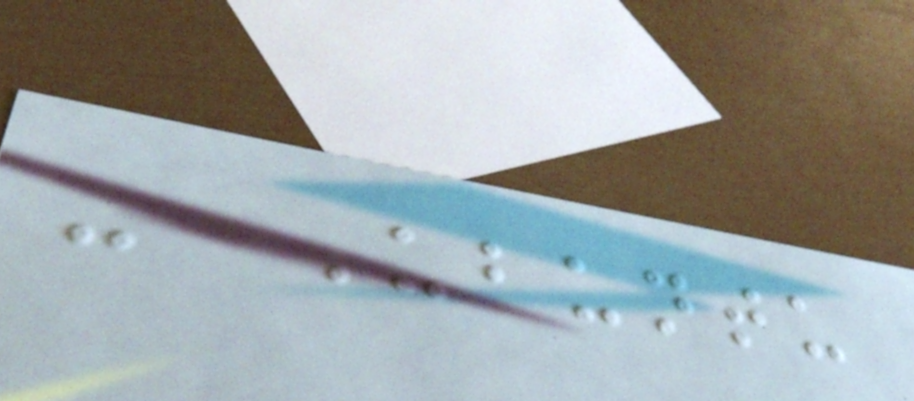- Ubuntu
